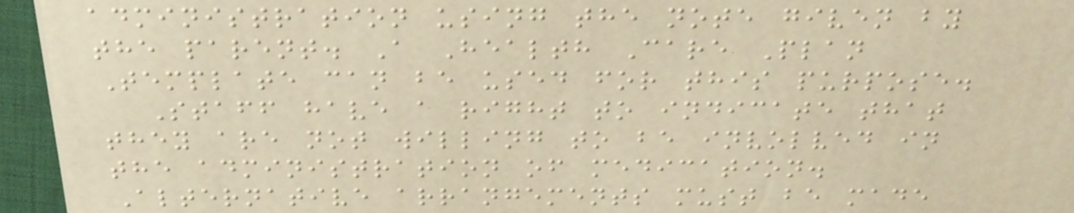administration using the note given by
the parent. A Health Care Plan
Template can be used for this purpose.
Staff have a right to indicate that
they are not willing to be involved in
the administration of medication.
Alternative arrangements must be made
